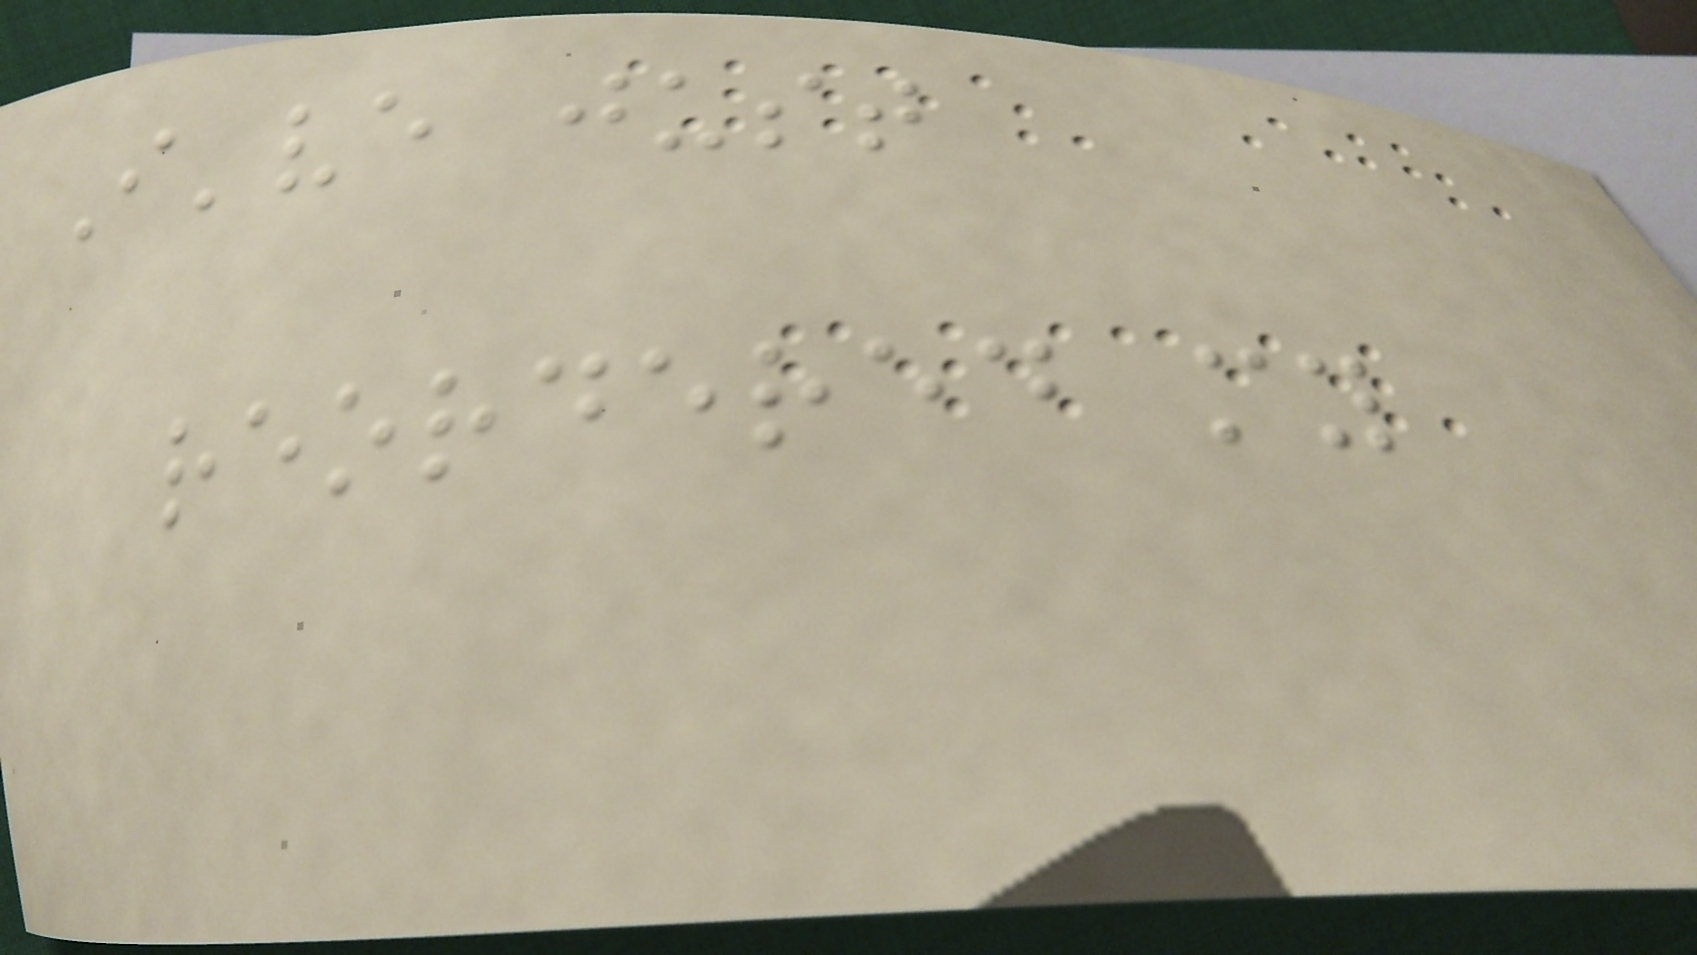I've just
reordered my
